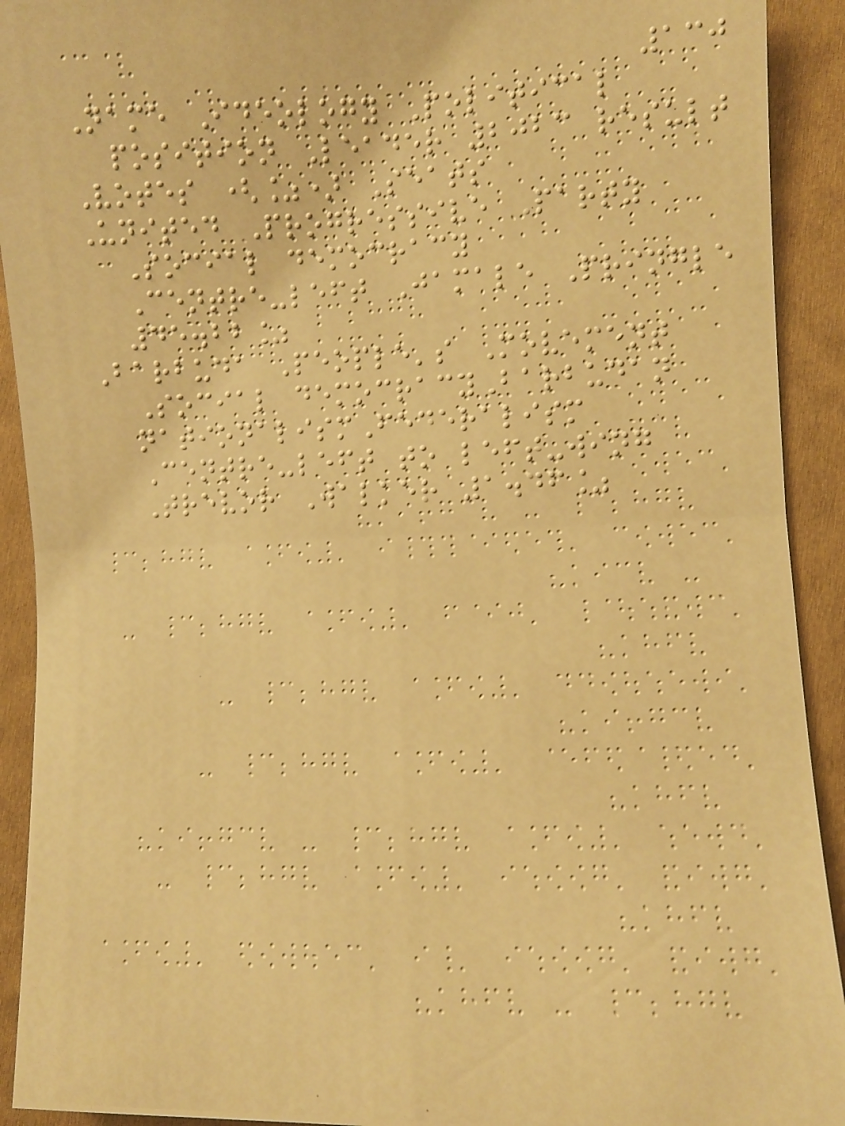130
Name Ideology Political
position Leader 2023 result
Votes (%) Seats
United Progressive Party
Social democracy
Centre-left Jamale Pringle
45.22%
Barbuda People's Movement
Social democracyBarbudan
nationalismFederalism
Centre-left to left-wing
Trevor Walker 1.46%
